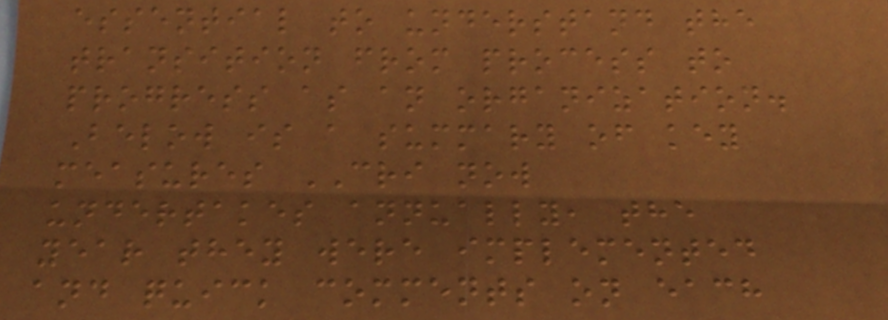essential to understand the
transition from process to
progress as an organization.
Below is a summary of key
measures CRI now
undertakes annually, the
year they were implemented
and quick comments on each
